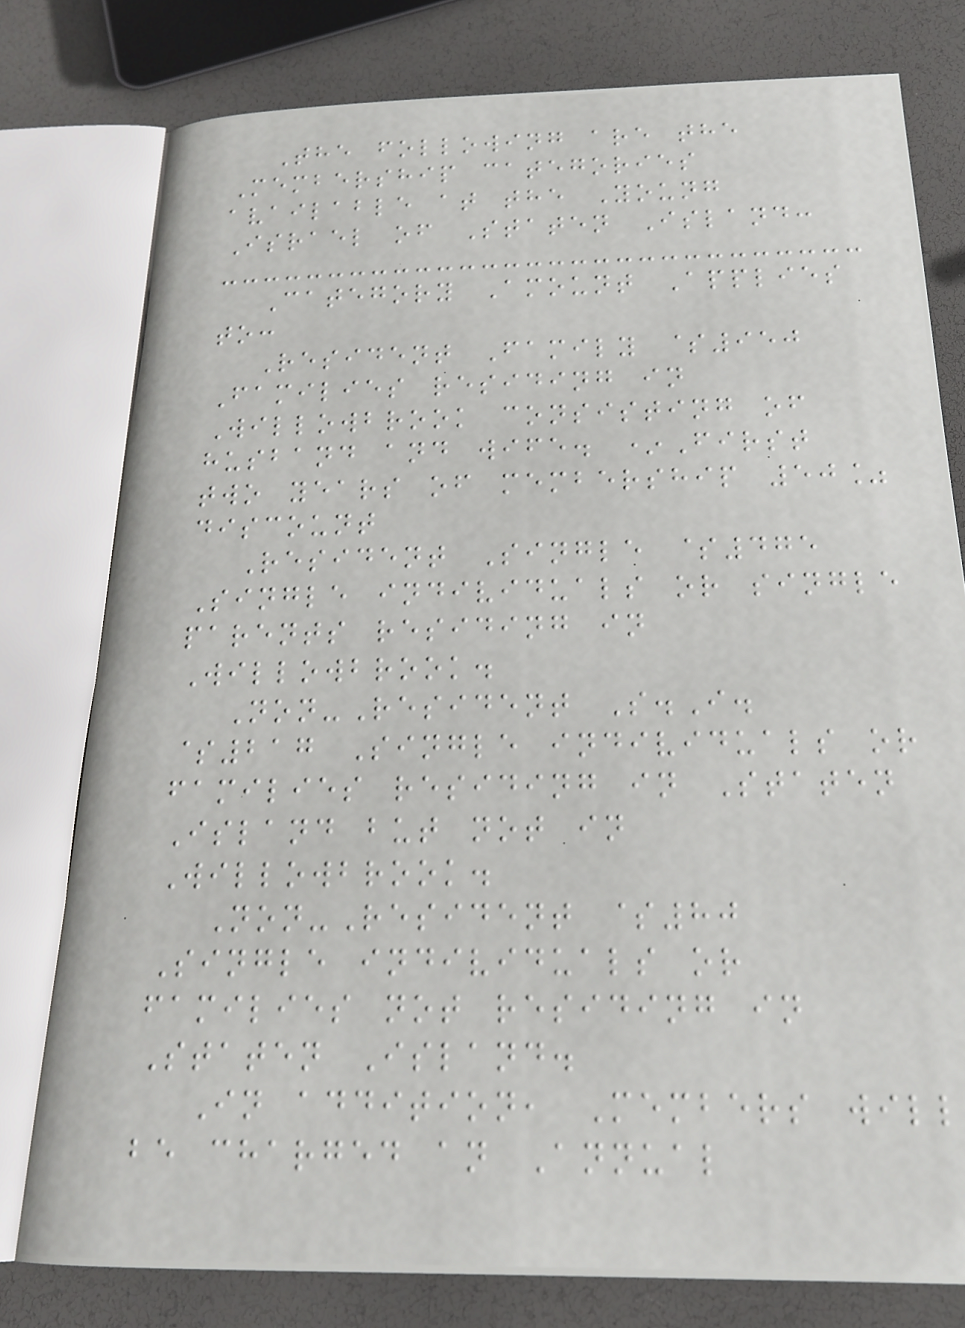The following are the
Membership categories
available at the Young
Israel of Staten Island:
Category Amount Applies
to:
Resident Family $950
Families residing in
Willowbrook consisting of
husband and wife. *First
two years of membership 50%
discount
Resident Single $475
Single individuals or single
parents residing in
Willowbrook.
Non-Resident S.I.
$217 Single individuals or
families residing in Staten
Island but not in
Willowbrook.
Non-Resident $80
Single individuals or
families not residing in
Staten Island.
In addition, Members will
be charged an Annual
